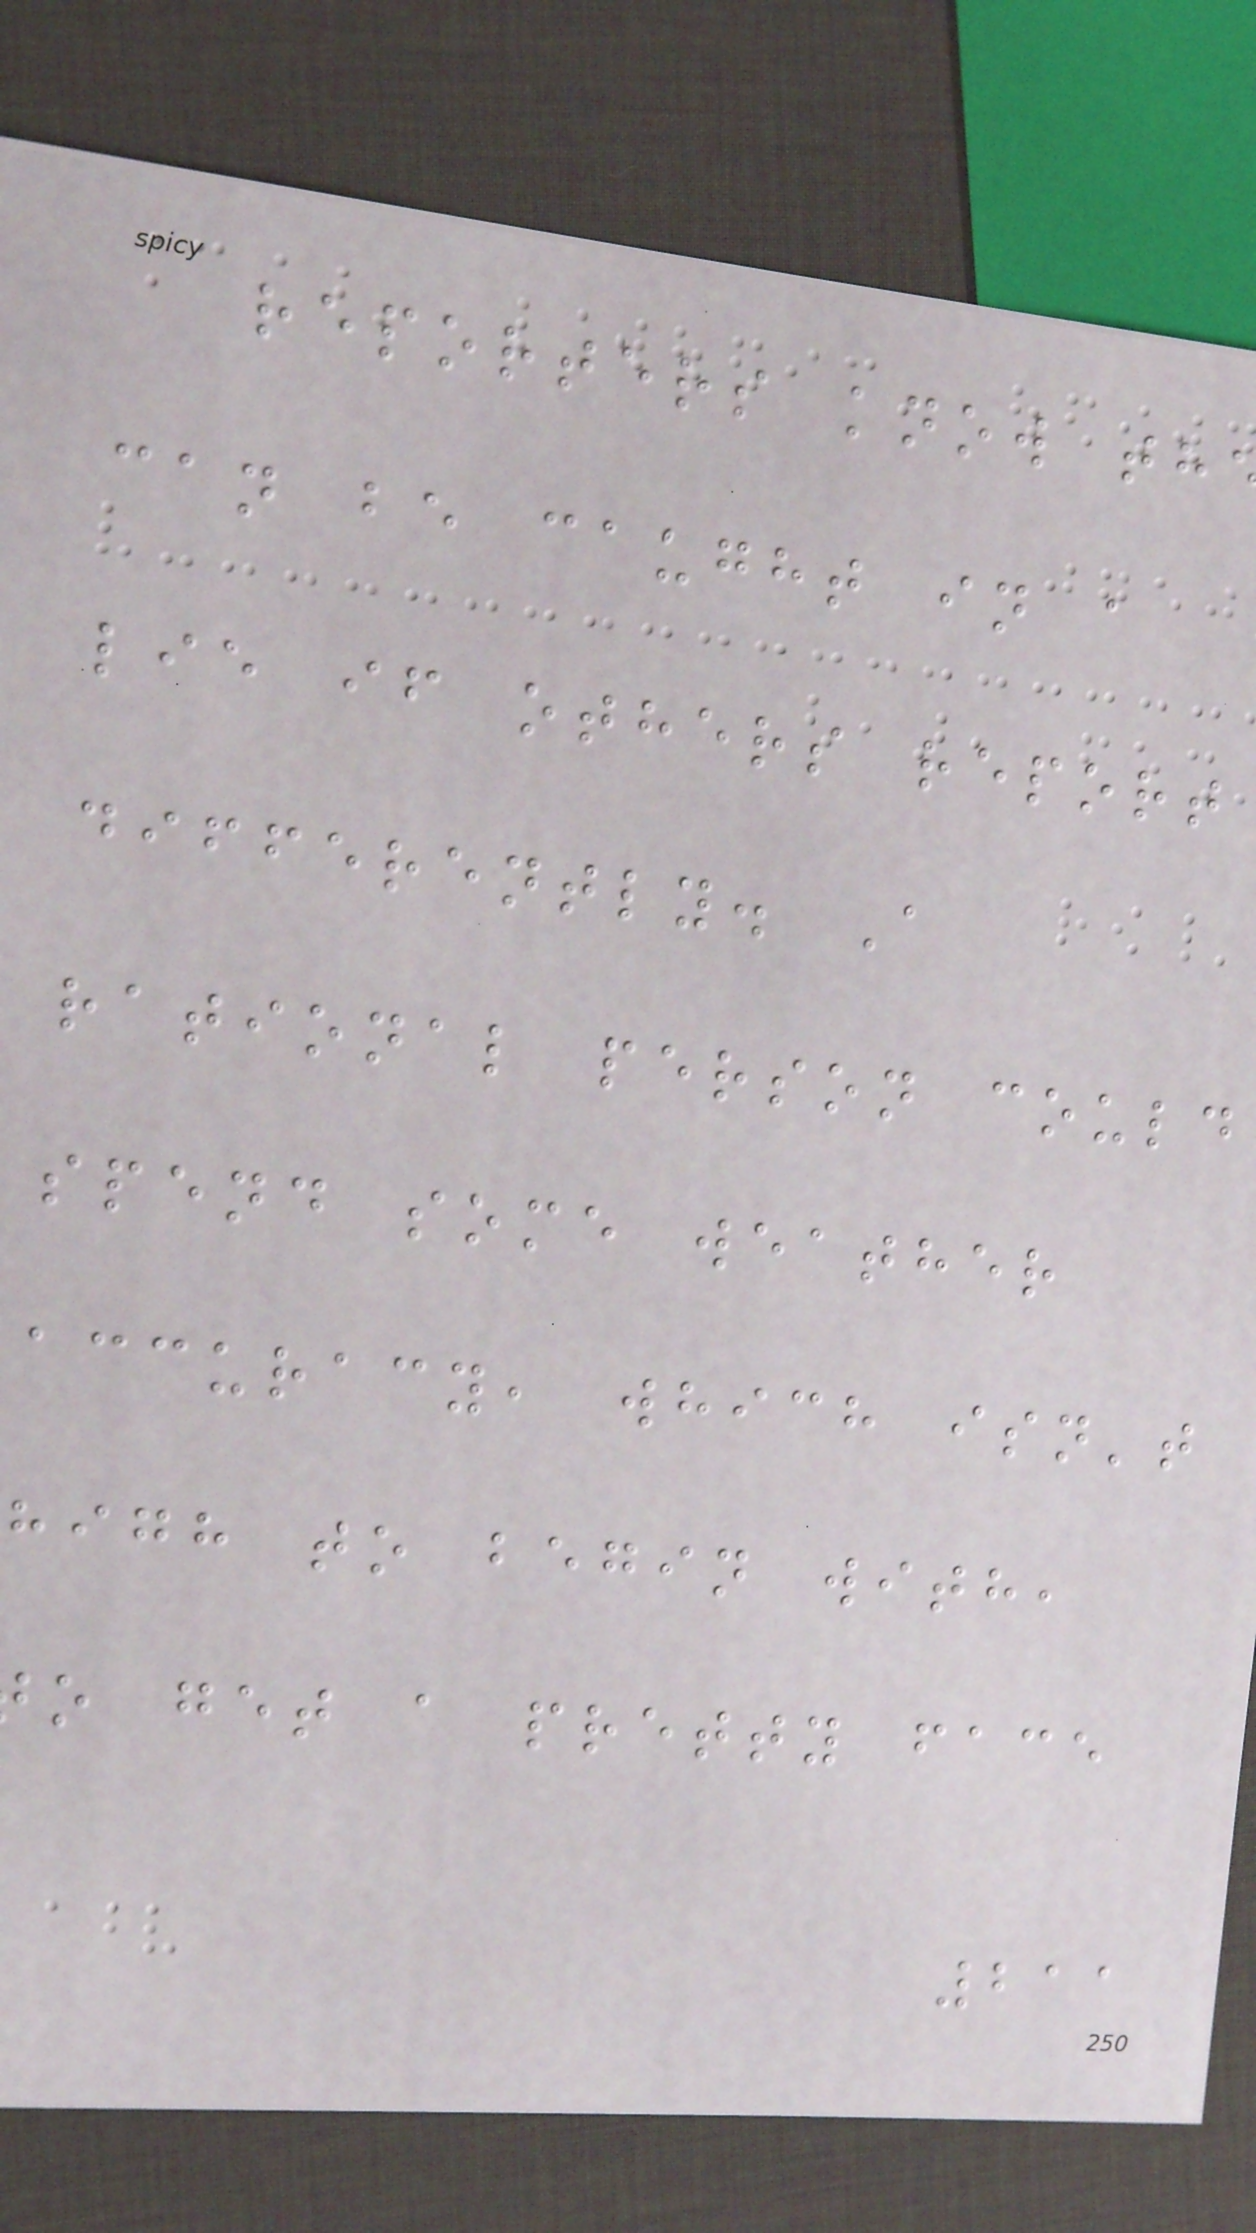reporters know th
can be caught in a
lie if others report
differently. A
rational person could
spend some weather
accuracy, which isn't
high to begin with,
o get a pretty face
211
